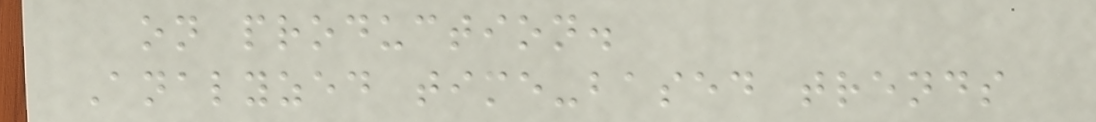on production.
Analyzed time-based trends
